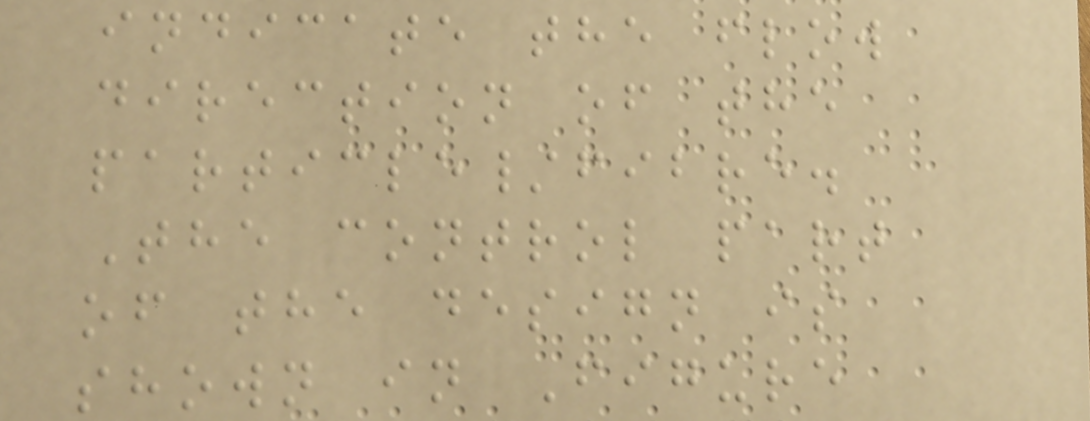indicate the flow
direction of the
particle/fibre.
The control part
of the design is
shown in Figure
